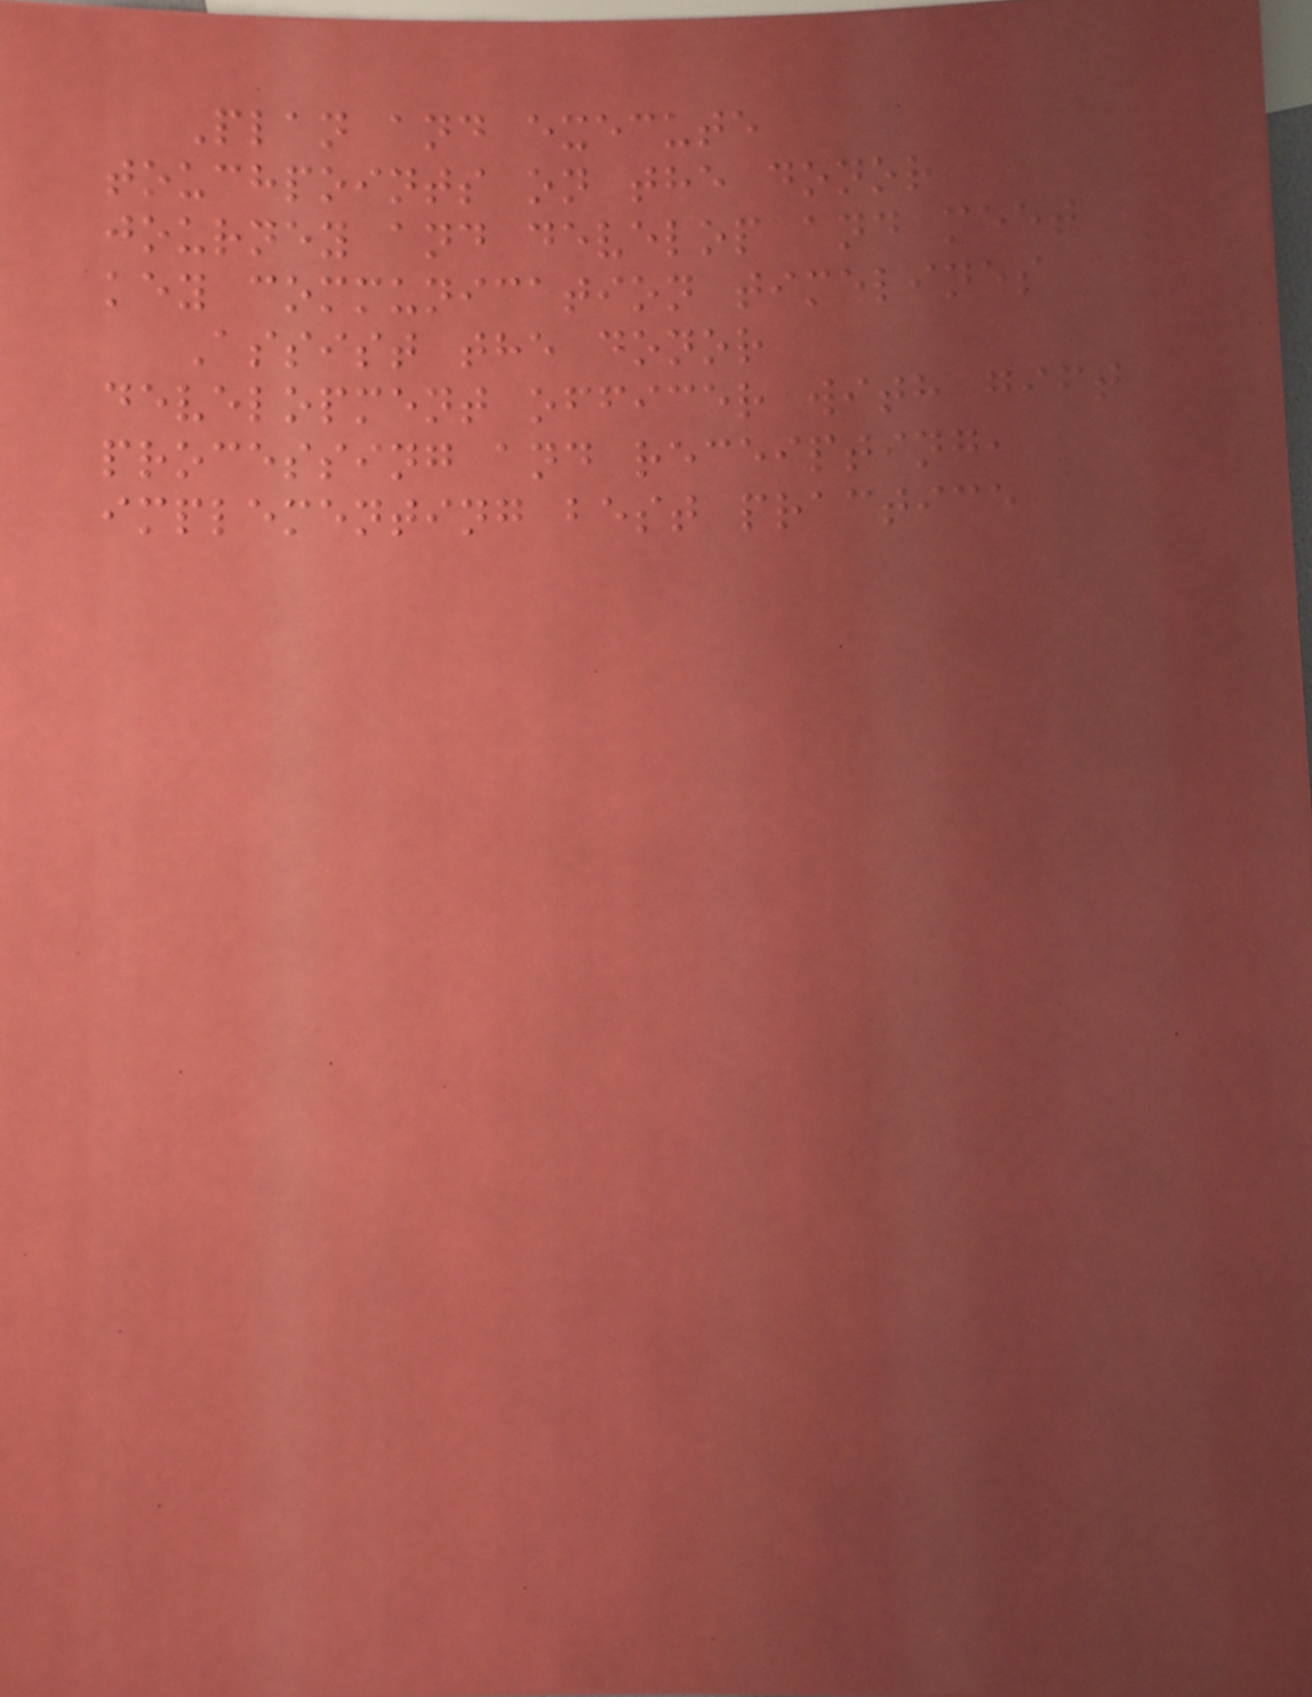Plan and execute
touchpoints on the donor
journey and develop and meet
key communication timelines
Assist the donor
development officer with gift
processing and receipting,
implementing best practice
